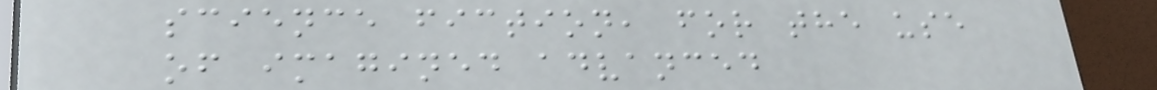science fiction, for the use
of imagined advanced
